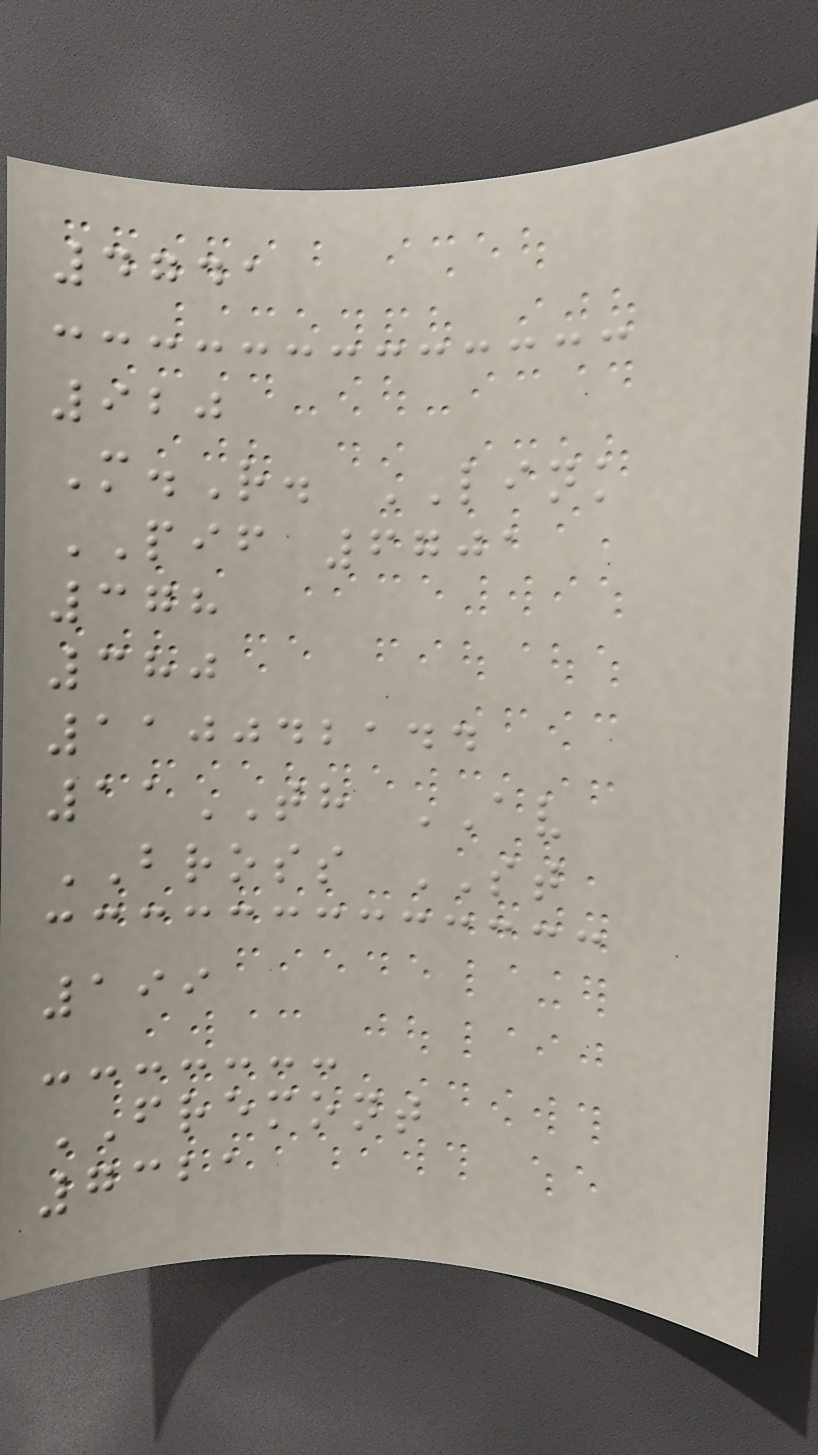4741
920
M.R. LINK
PIF 6701
378
380
110042144
11TH AV
BROSS ST
199
FREMONT
7321
